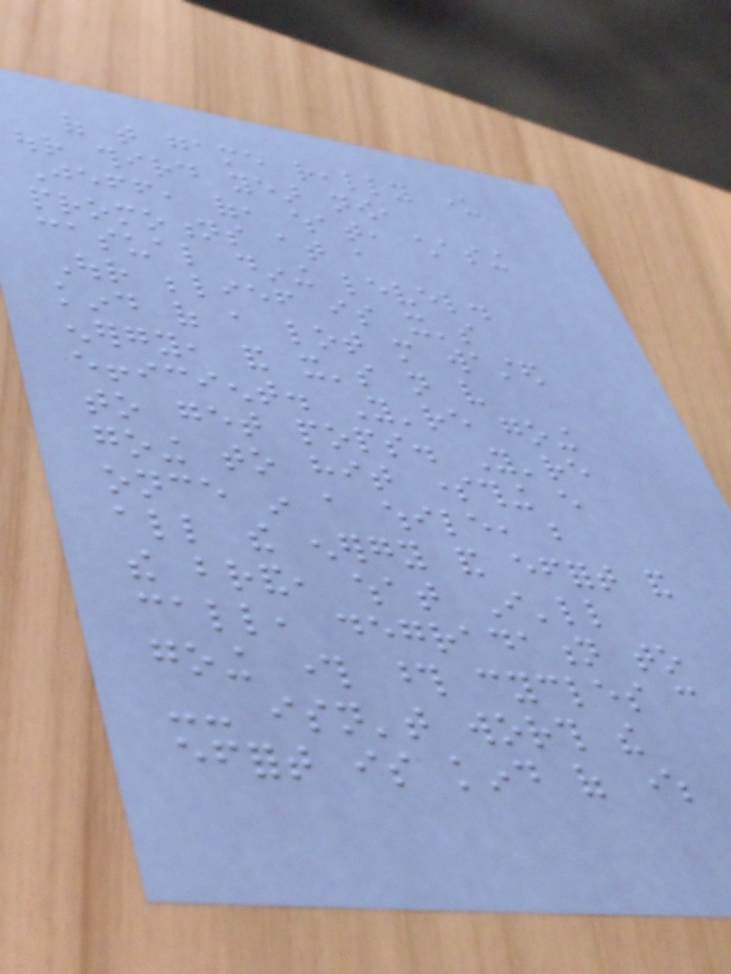of that game really under
our third year now,
Jeff, of, what, chasing
promotions at a
casual dining level.
Our belief is it's
kind of a lot more wasted
energy, and it's not very
efficient. You're going
to get pops. You're
going to hit something every
once in a while, but
all the energy and effort and
the brand, what I'll
call, degradation to
going through those cycles can
-- isn't worth the
effort is kind of where
